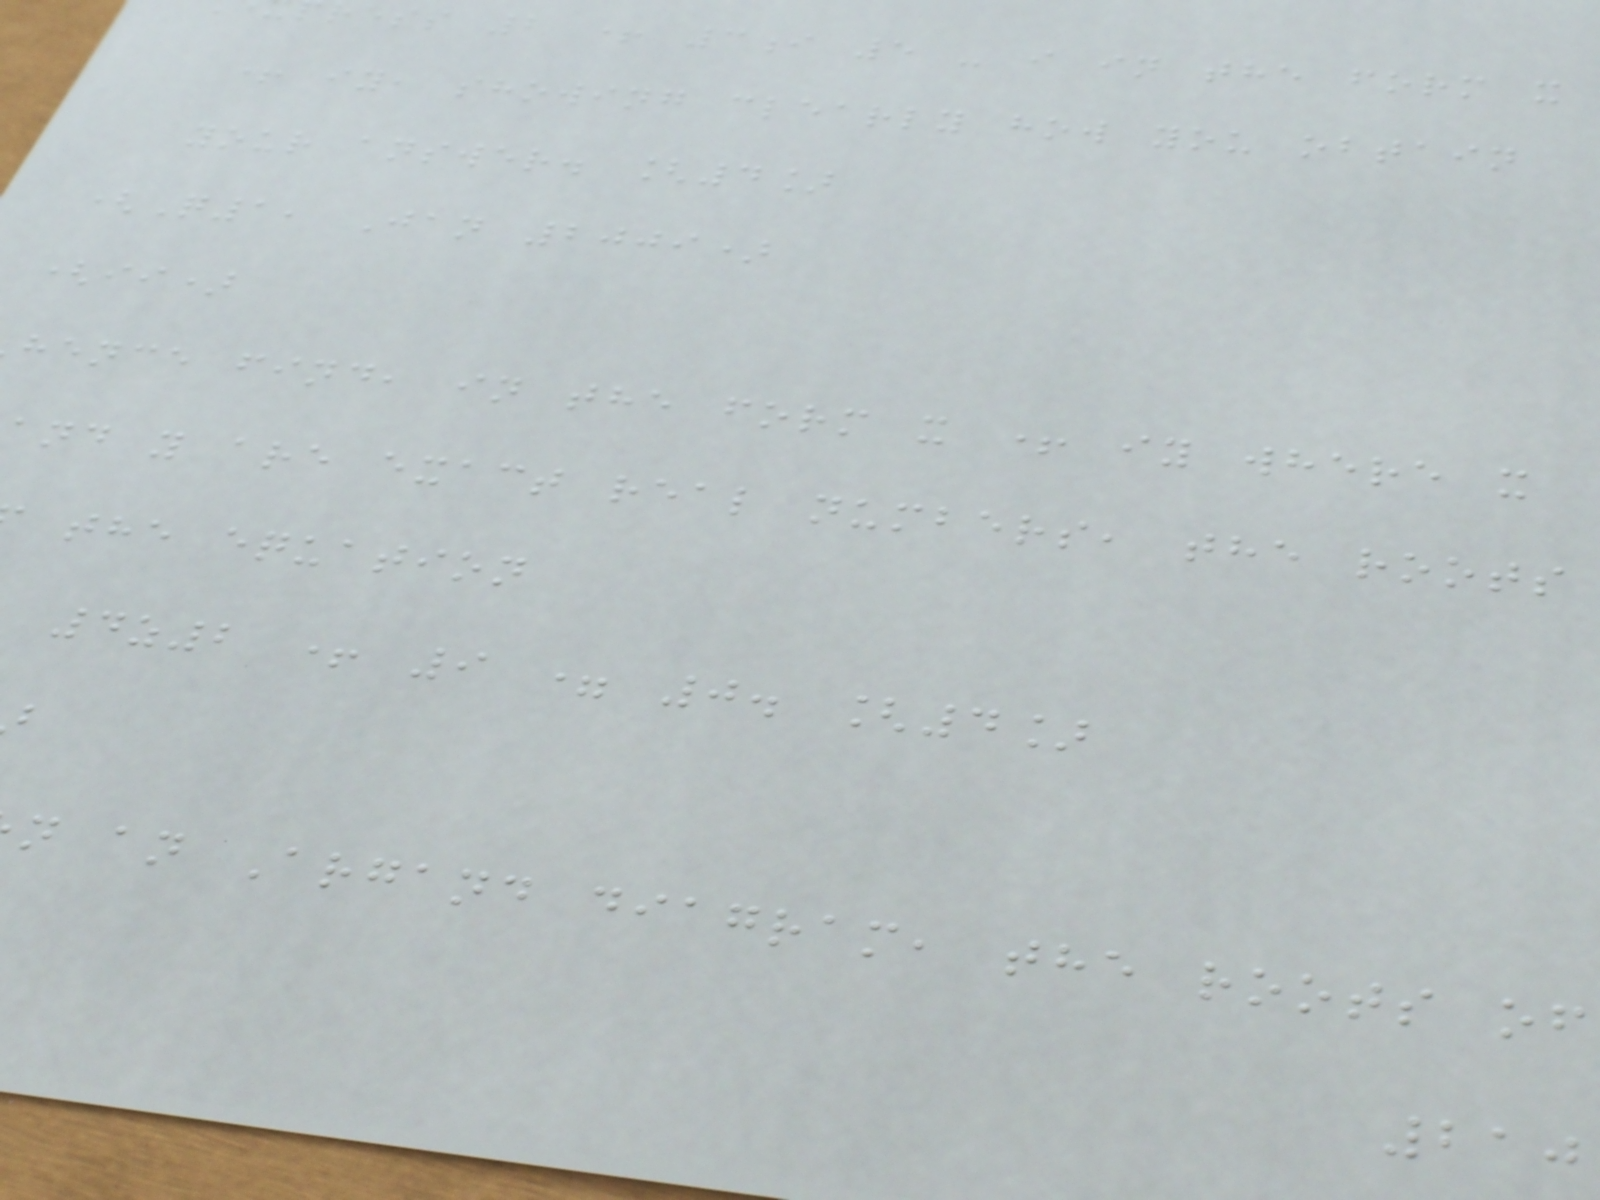ess 2 + 3i 5 - i in the form x
+ iy, showing clearly how you obtain
your answer. [4]
(Q1, Jan 2009)
(ii)
hence find, in the form x + iy where x
and y are exact real numbers, the roots
the equation
4z2 + 9 = 0. [4]
n an Argand diagram, the roots of
210
